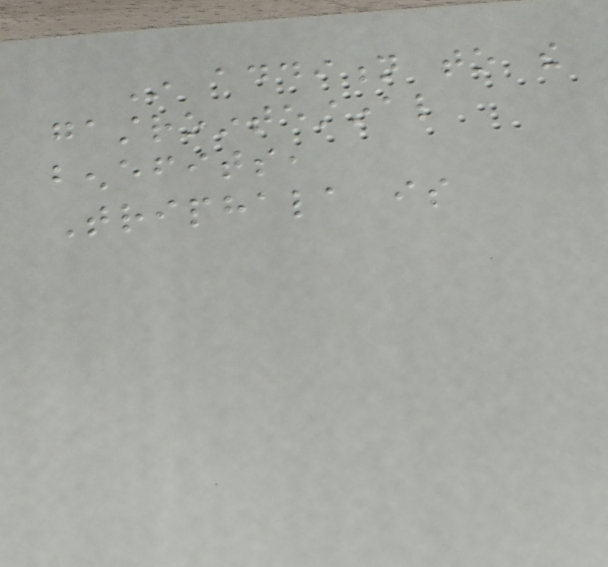In addition to the
gastrointestinal
benefits,
Triphala is
